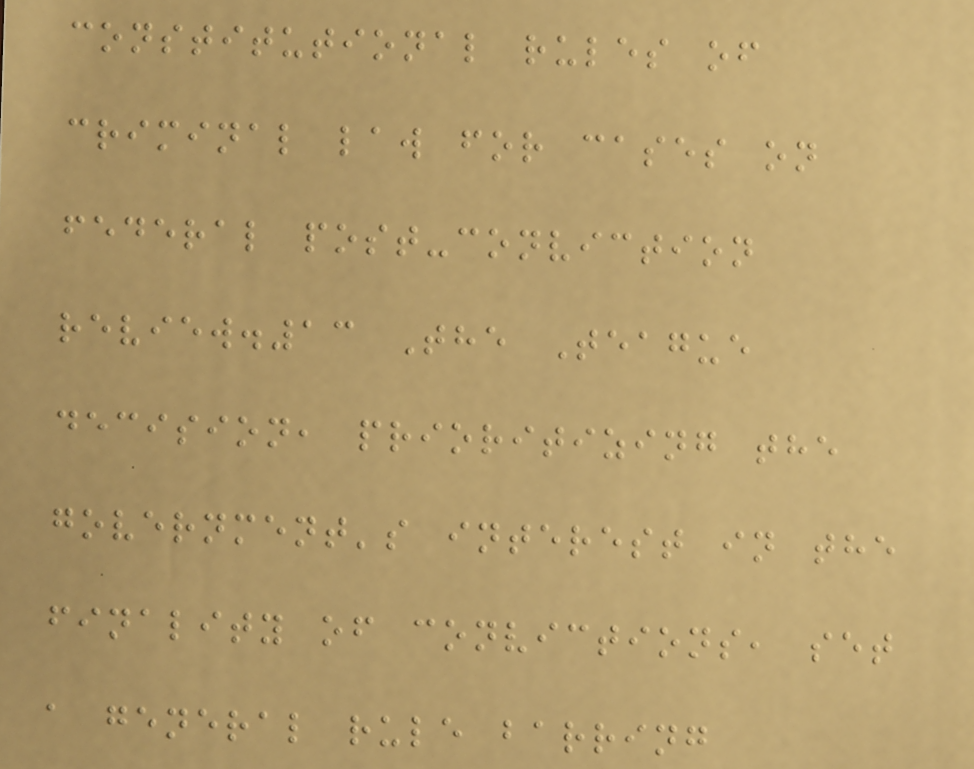constitutional rules of
criminal law for cases on
federal post-conviction
review.13 The Teague
decision, prioritizing the
government's interest in the
finality of convictions, set
a general rule barring
